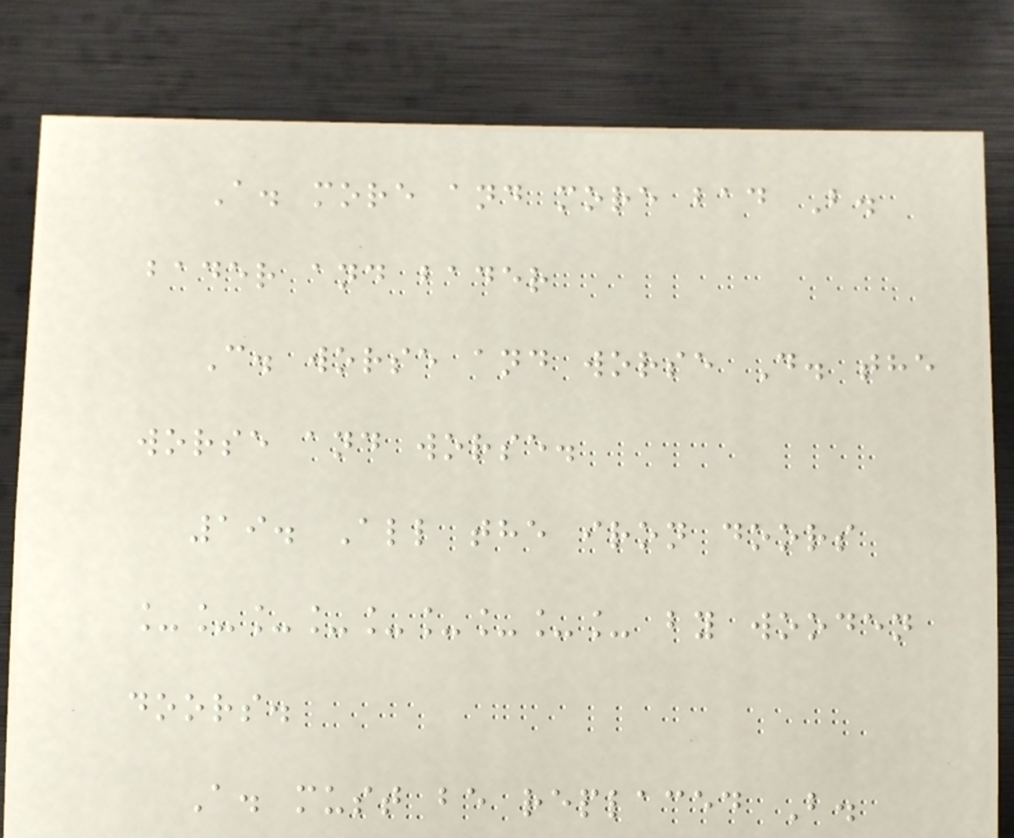A. more and more bad B.
bader and bader
C. worse and worse D. the
worse and worse.
19. All the iron doors
_________ by wooden
doors.
A. must be replaced B.
